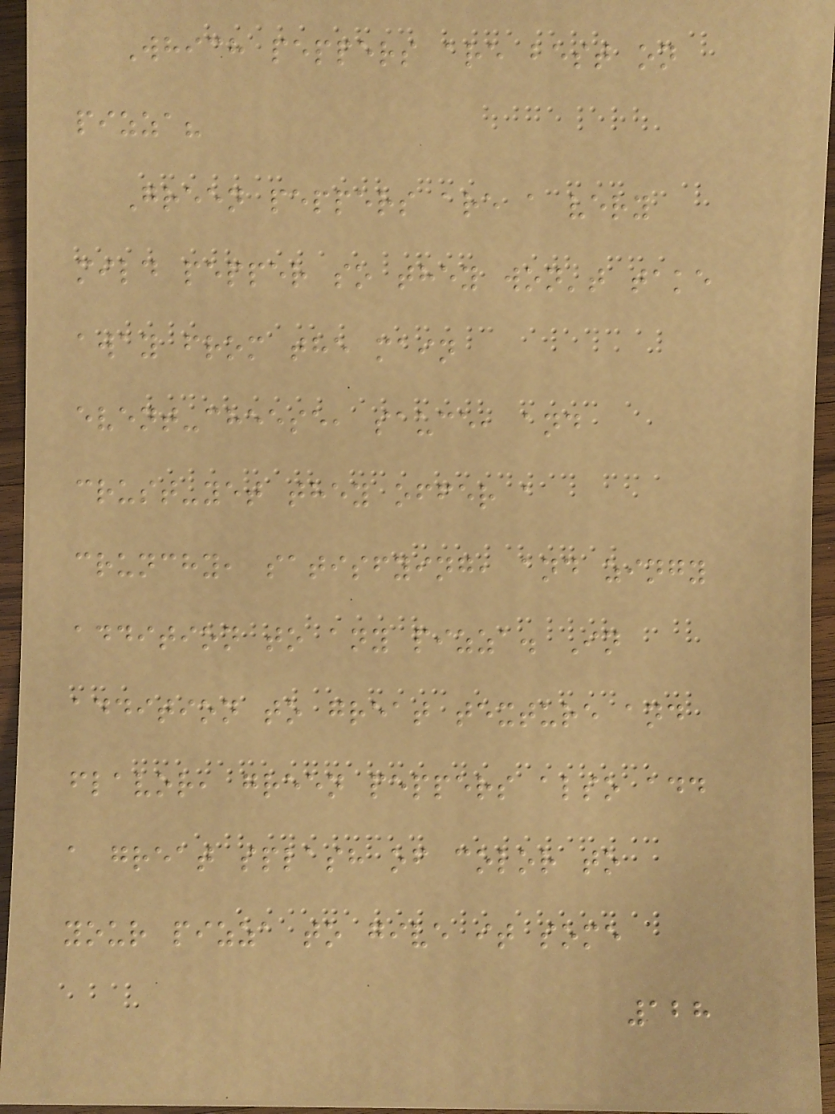Which peppers are best on
pizza?
Green peppers are a very
mild pepper so they won't take
away from the main
event-cheese, sauce, and
crust-yet they offer a
crunchy, satisfying, and zingy
addition to any pizza. In
addition to great texture and
flavor, green peppers also add
a great splash of color to
your pizza to give it some
128
